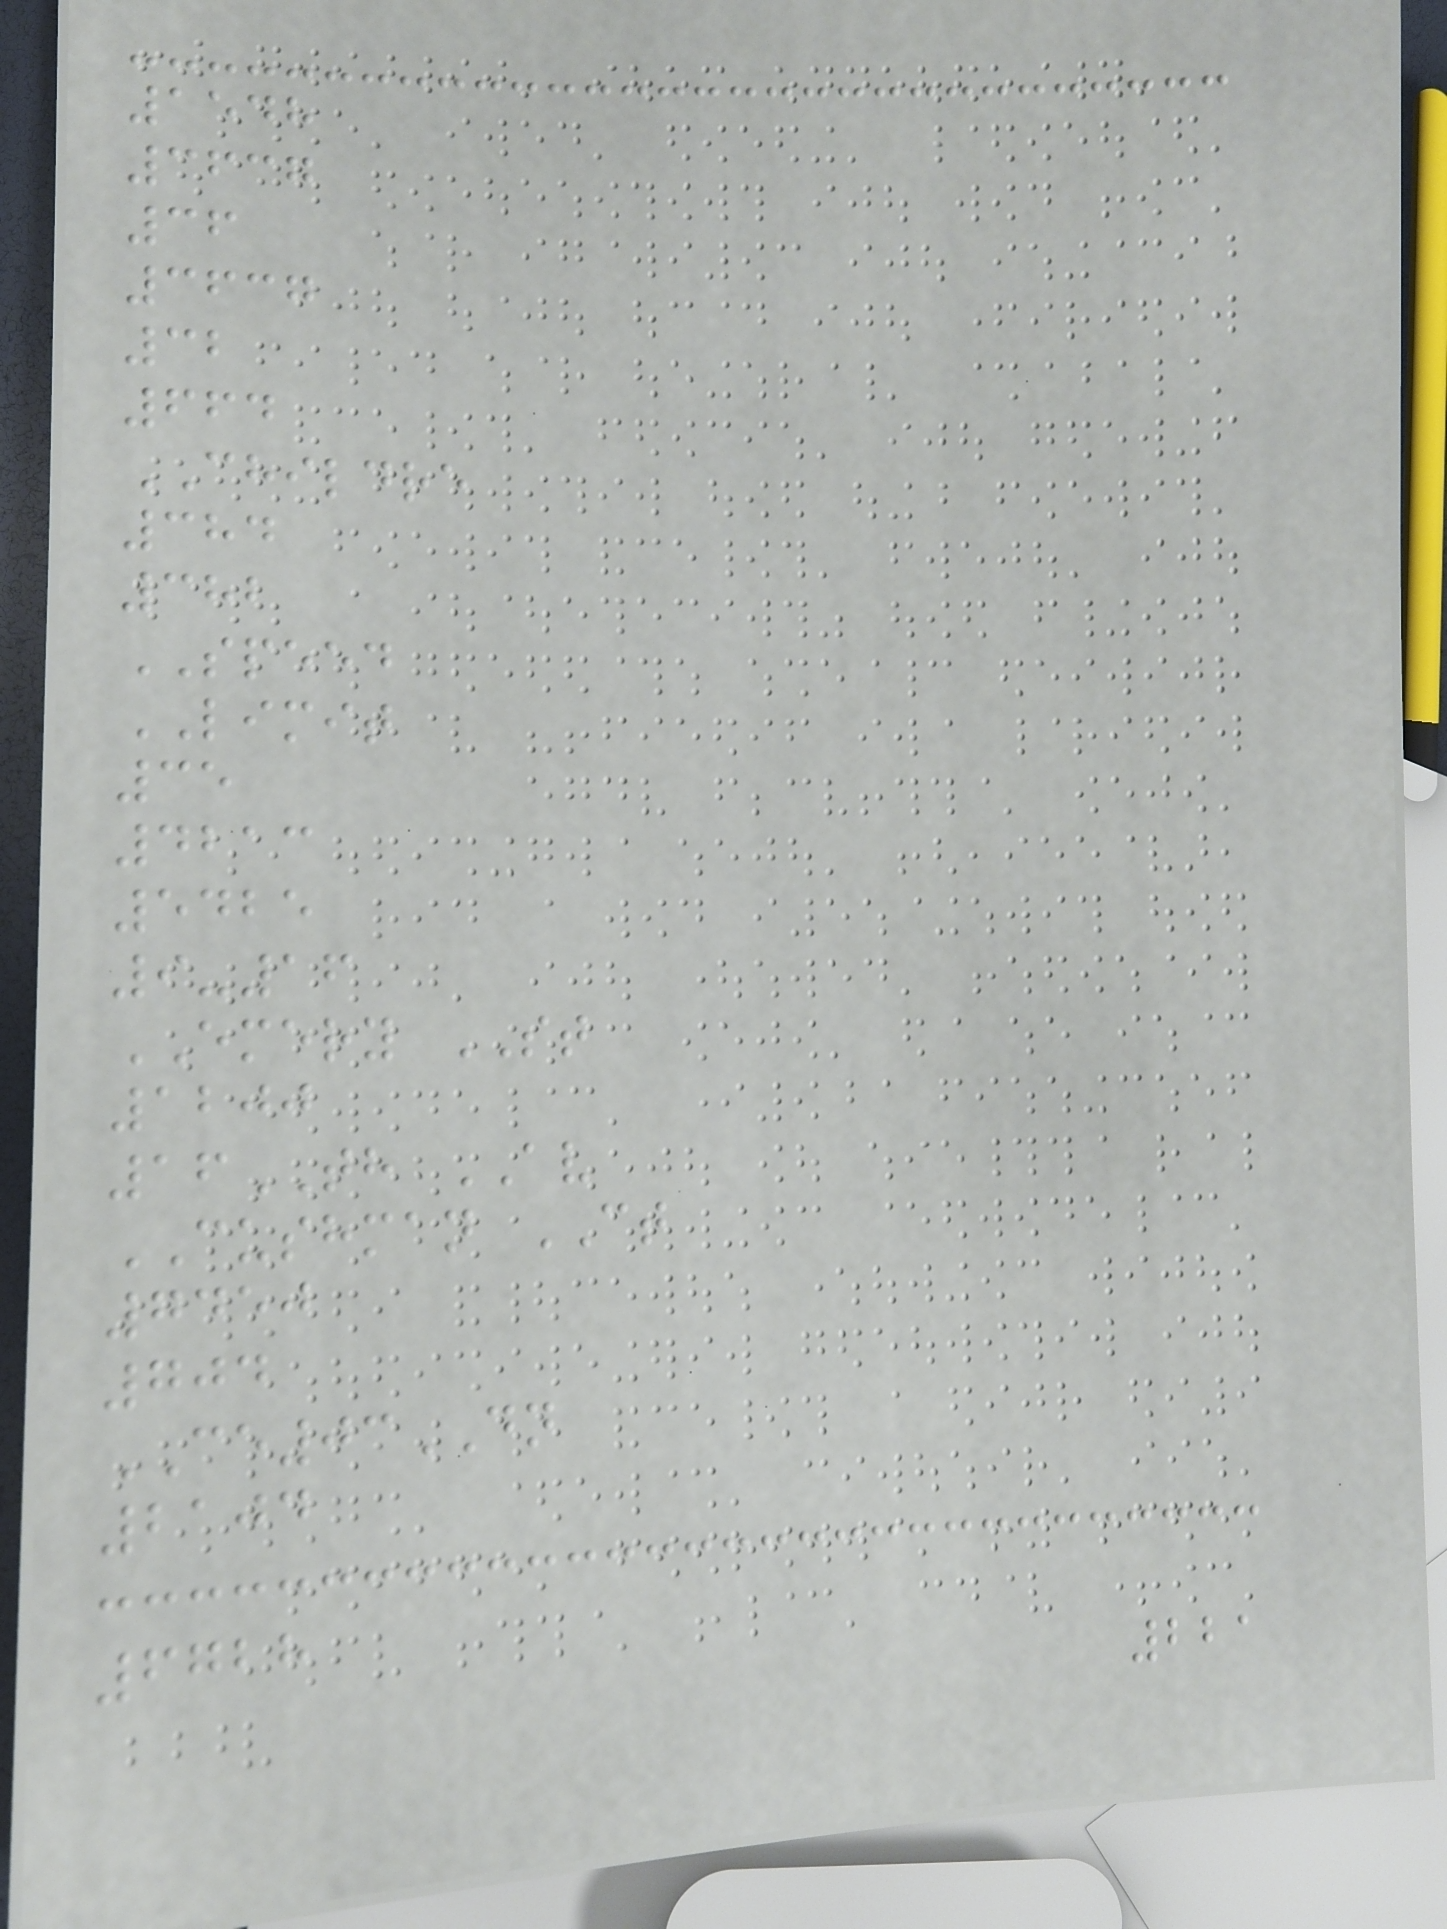1548
3637
36
3637
32
664
CHILDRE
384
382
SPEED
LIMIT
35
4213
5425
9-16
EMERY ST
1200
16TH AV
CUSHMAN CT
7450
704
CE03DN
2104
6728
221
